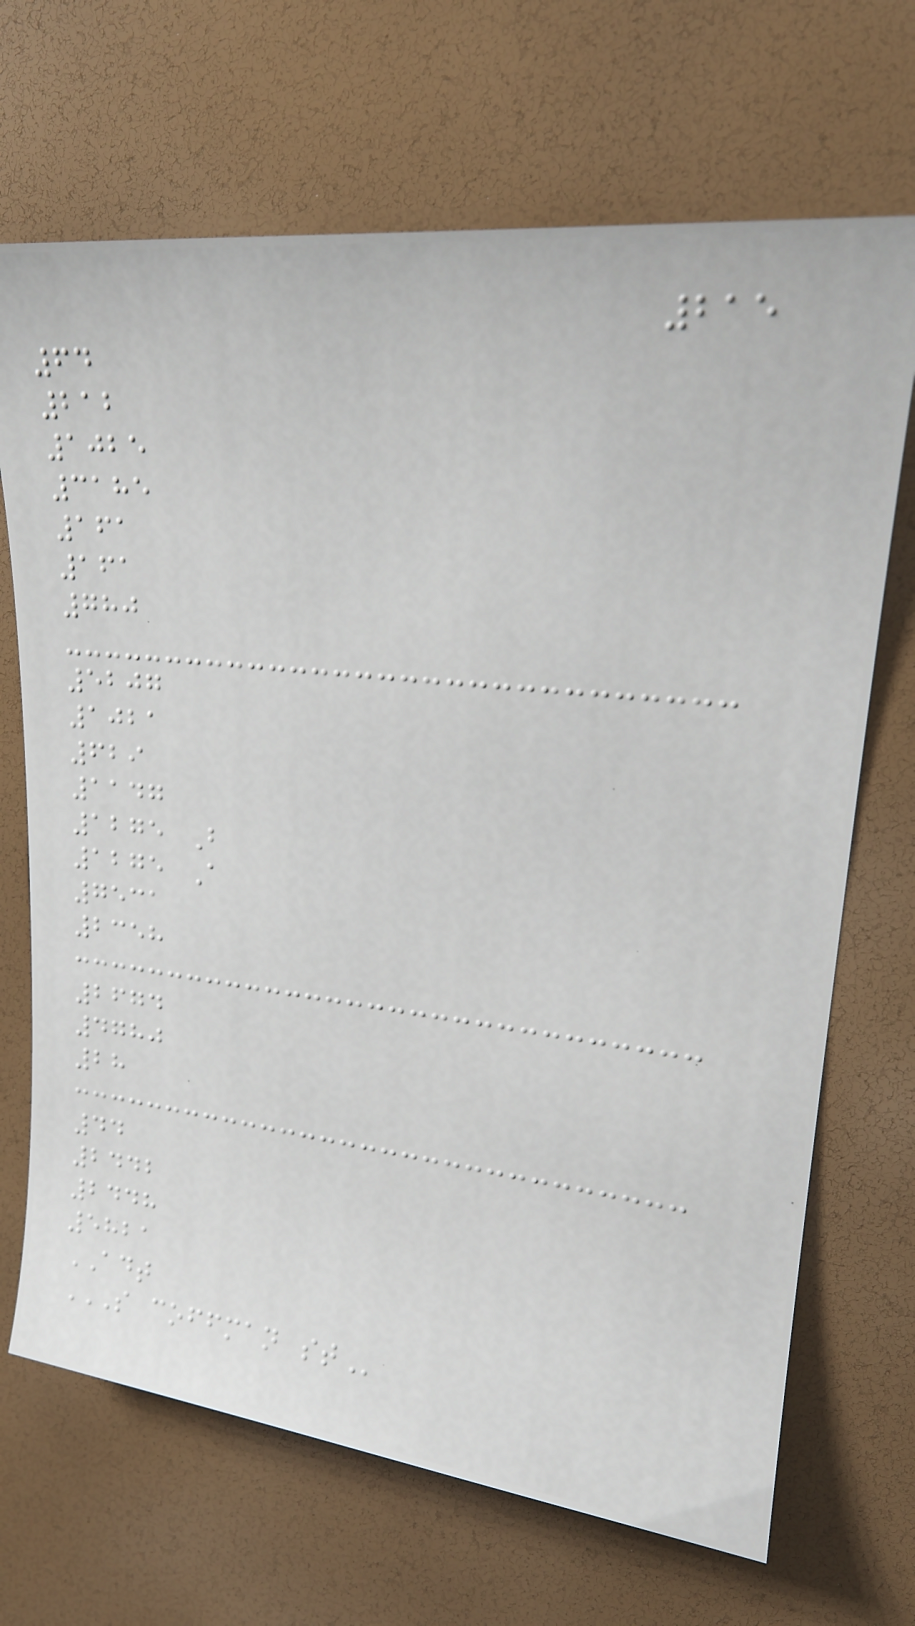215
64
212
1025
3185
161
161
780
5207
1021
629
1147
1275 B
1275 A
7531
2358
2674
4780
28
44
2442
2448
5821
ADT
S COFFMAN ST
